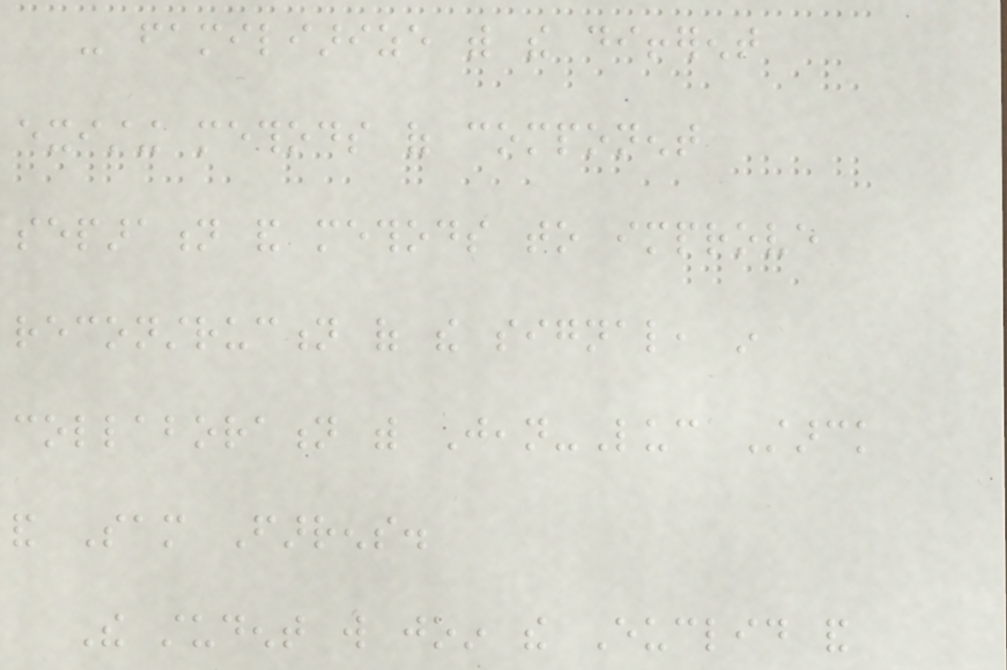- familiarize with the different
existing methods of component
separation and methods to improve
reconstruction of the signal, in
collaboration with Jean-Luc Starck
and Sam Farrens.
The student will join the Euclid and
